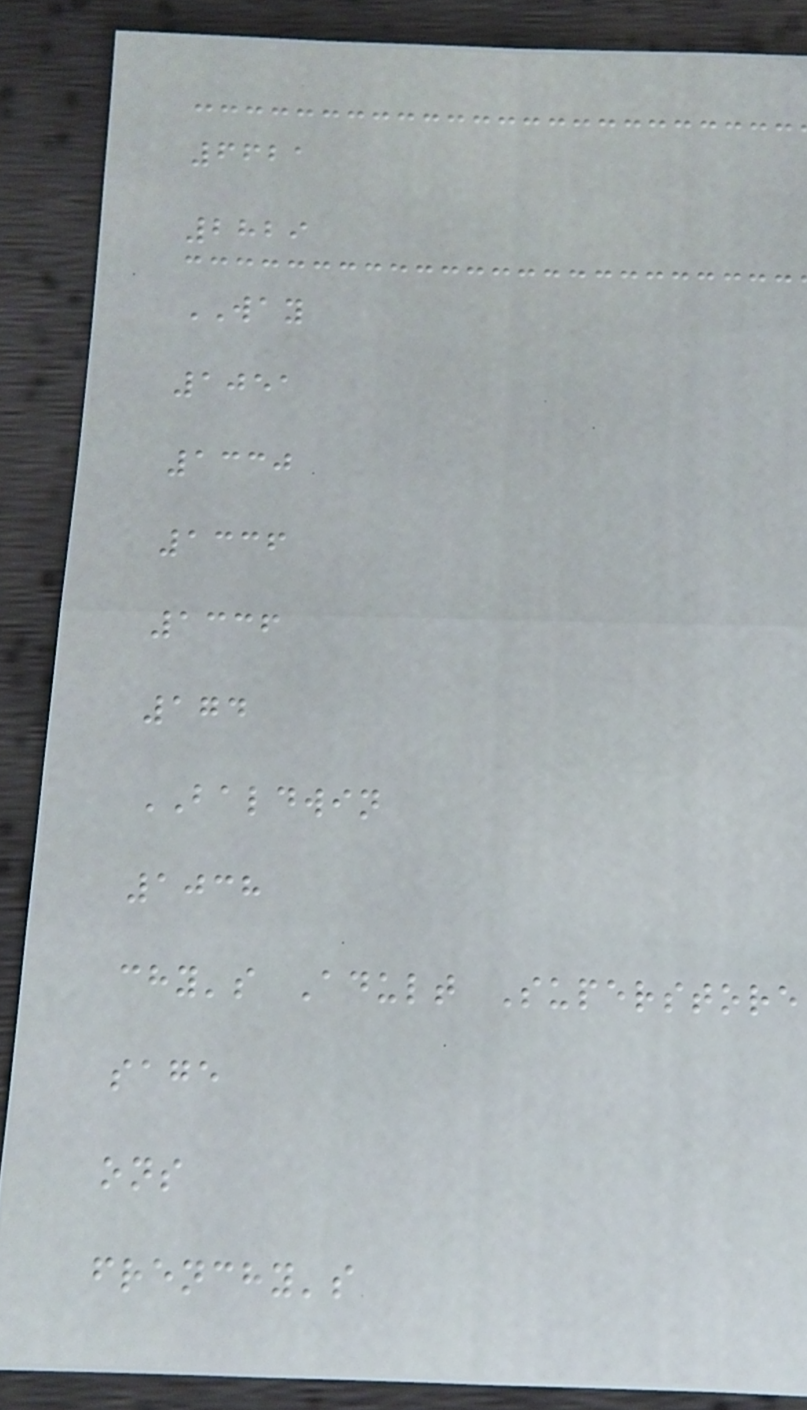6621
2829
WAY
1051
1330
1336
1336
174
BALDWIN
1038
chy's Adult Superstore
sage
ons
frenchy's
